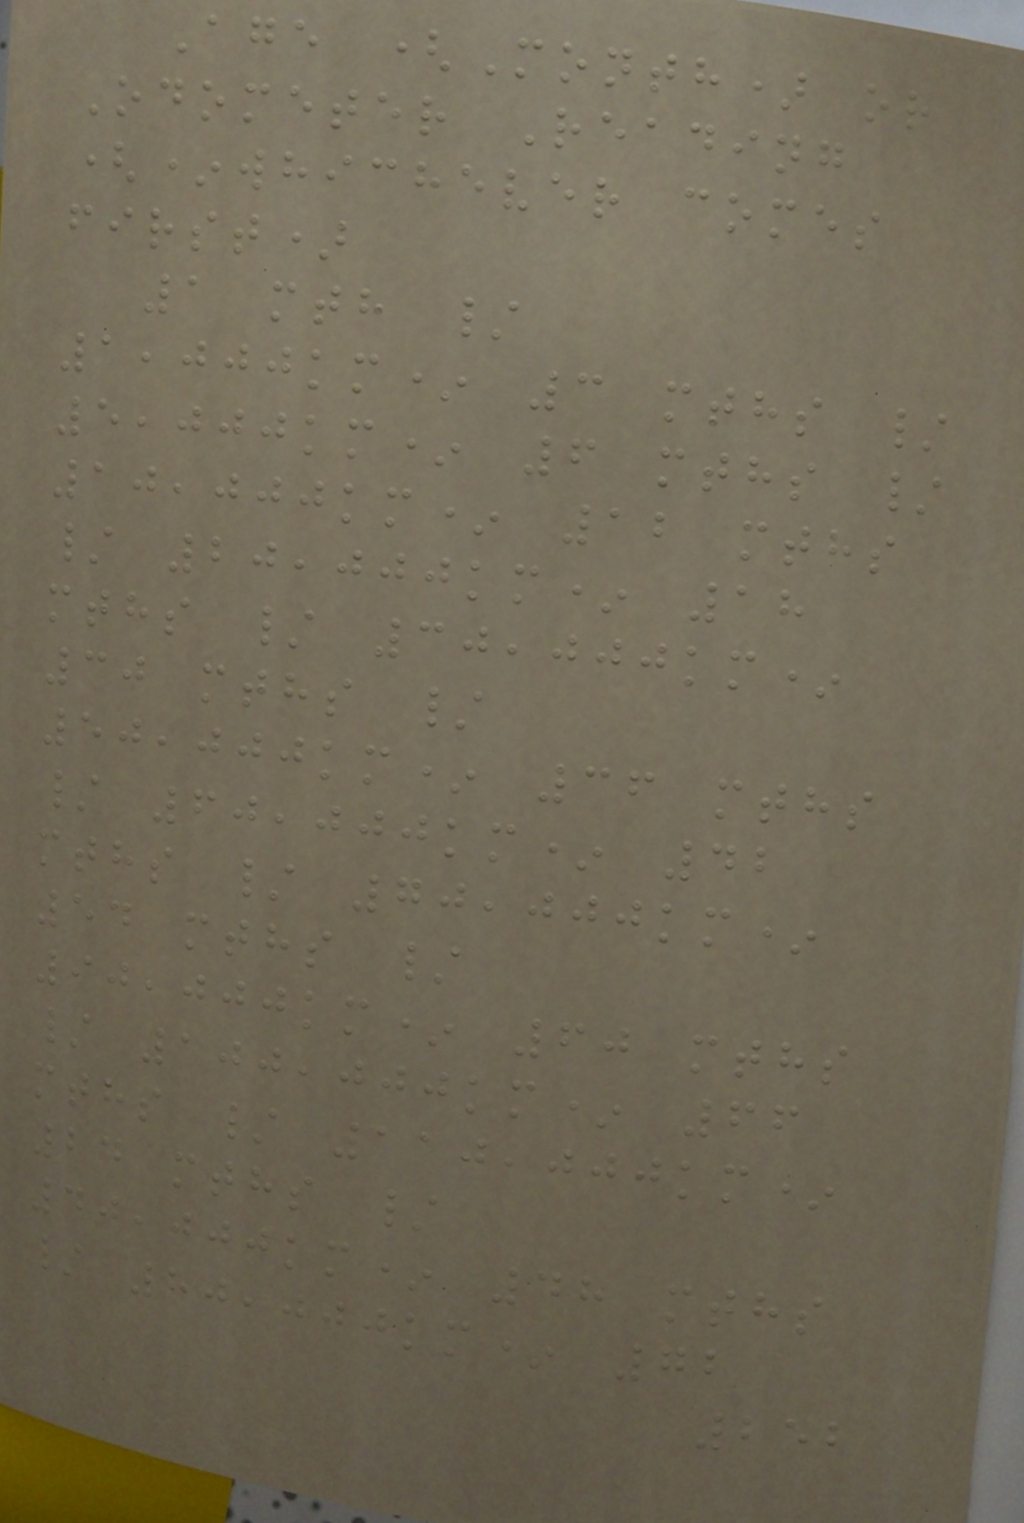Age (Month) or
Odometer Reading
(*whichever comes
first)
1 mth /
1,000km* 3 mths /
5,000km* 6 mths /
10,000km* 12 mths
/ 20,000km* 18
mths / 30,000km*
30 mths /
50,000km* 36 mths
/ 60,000km* 42
mths / 70,000km*
54 mths /
90,000km* 60 mths
/ 100,000km* 66
mths / 110,000km*
24 mths /
40,000km* 48 mths
/ 80,000km* 72
252
